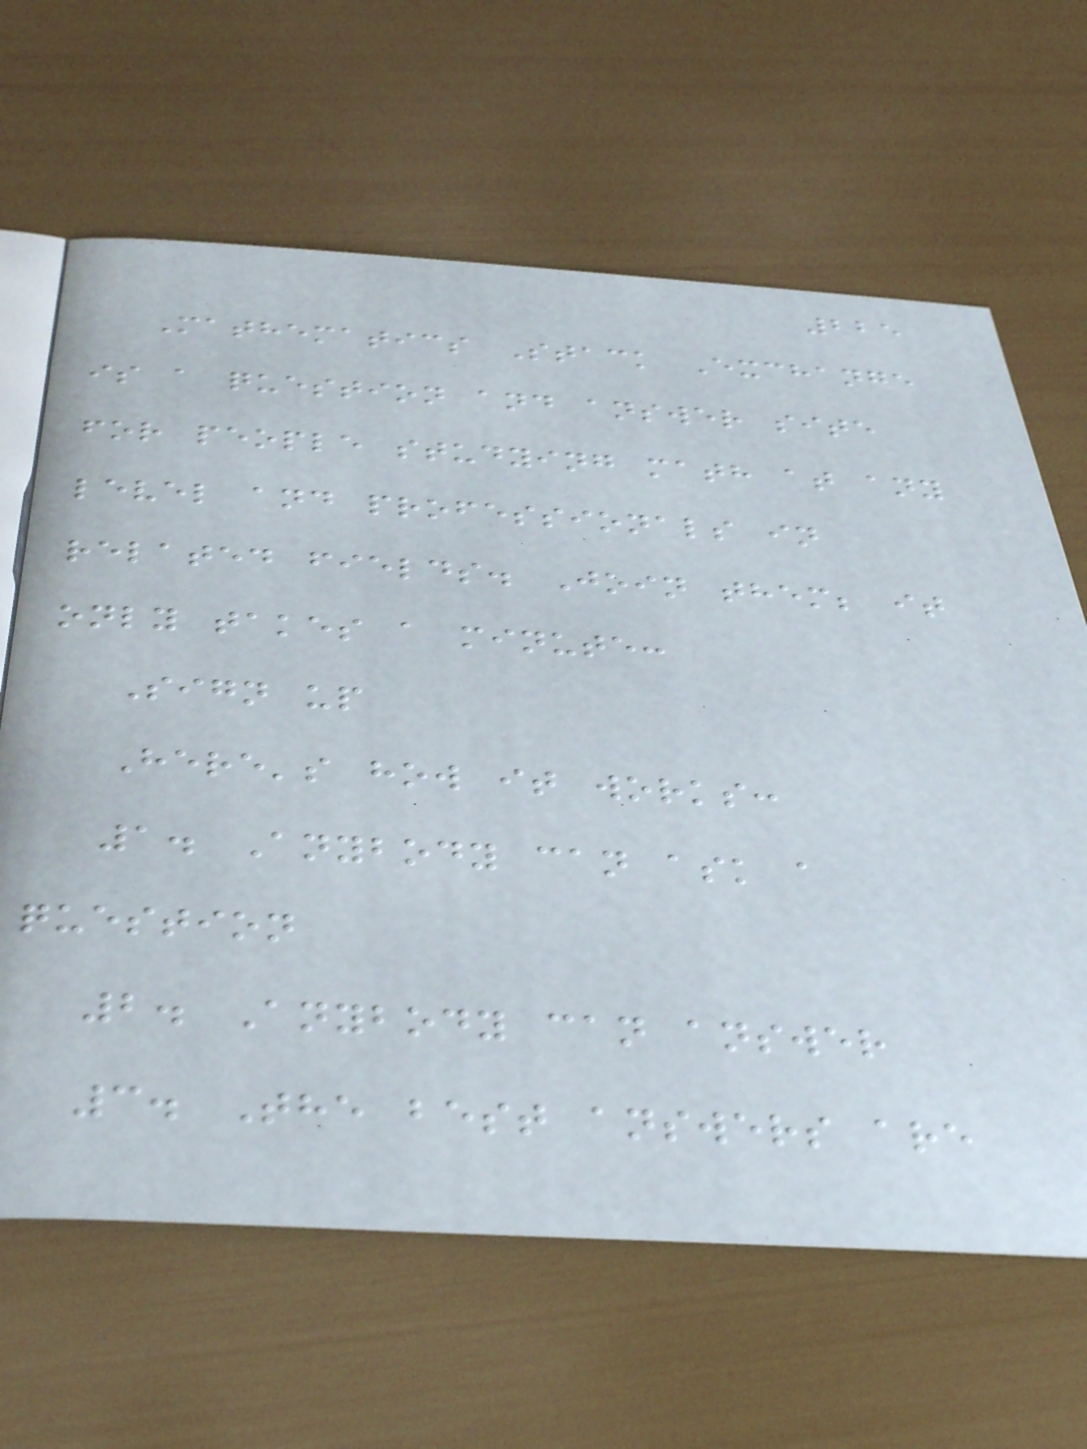225
Mathematics Stack Exchange
is a question and answer site
for people studying math at any
level and professionals in
related fields. Join them; it
only takes a minute:
Sign up
Here's how it works:
1. Anybody can ask a
question
2. Anybody can answer
3. The best answers are
